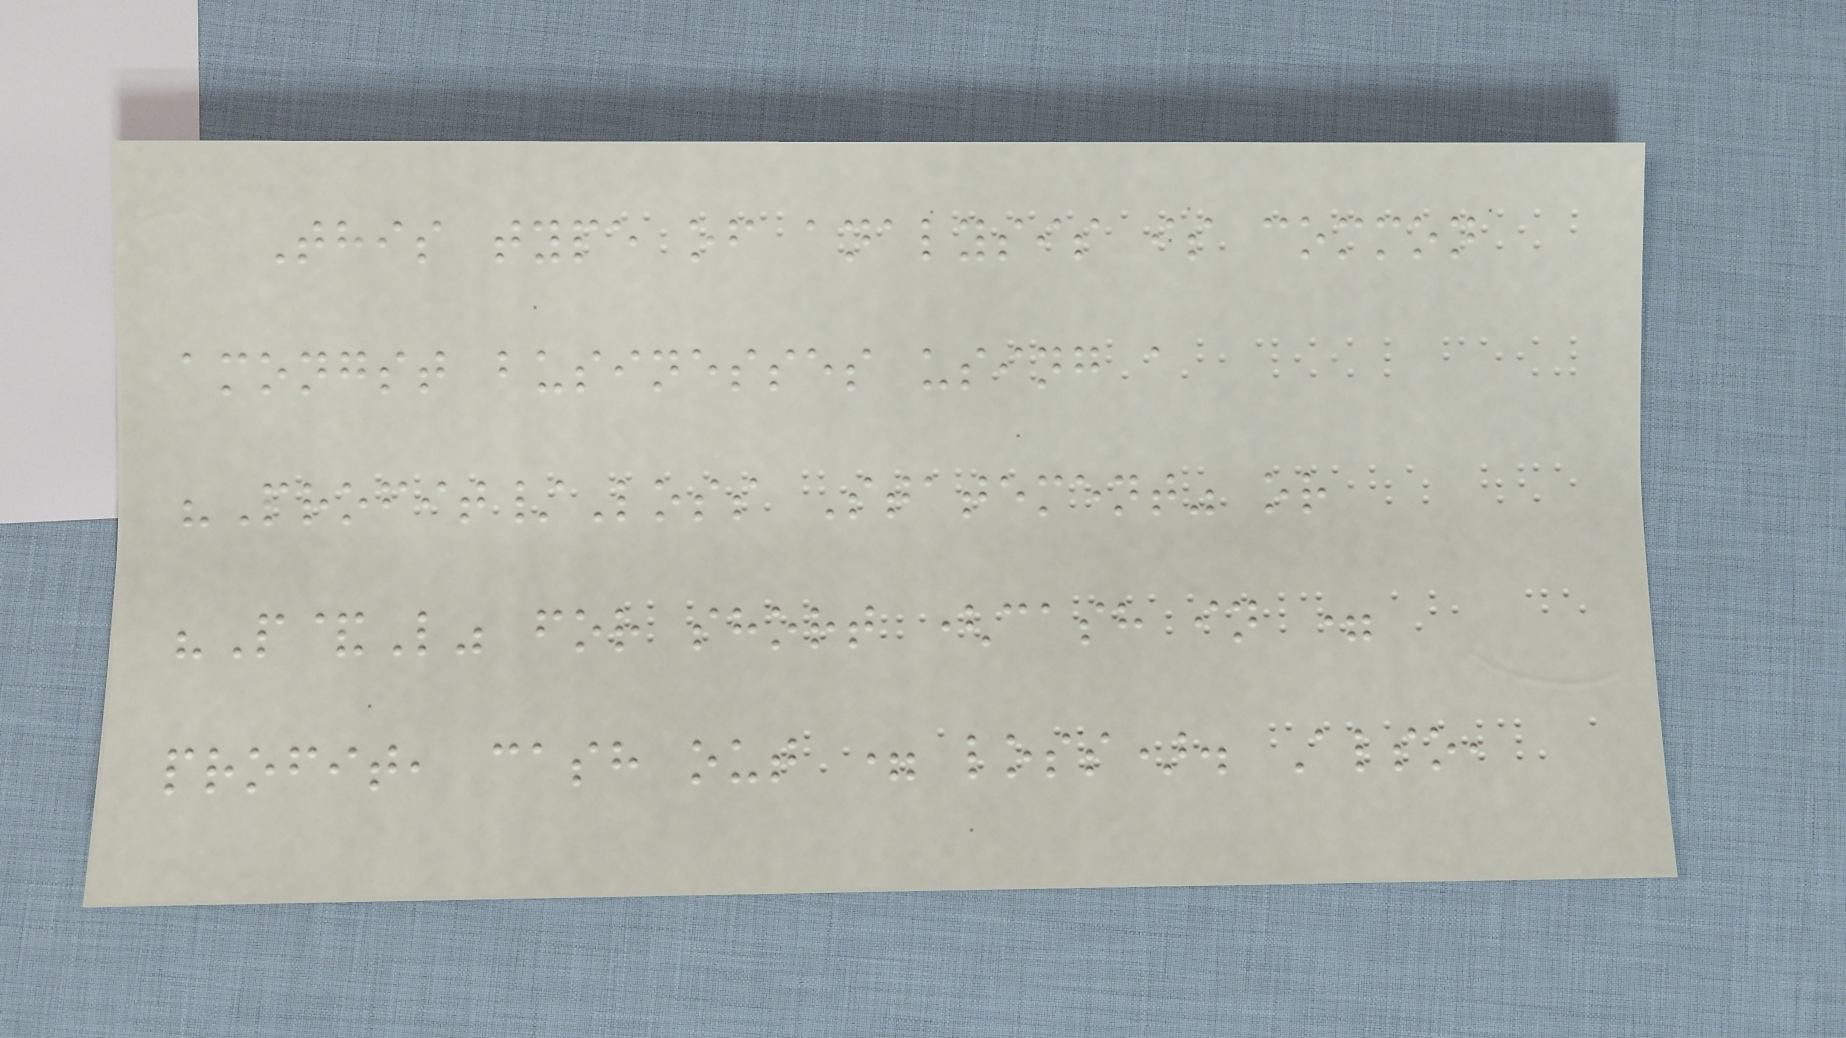This type of analysis is common
amongst businesses using a
"Profit/Loss Statement" or
"P&L" for short (cash in =
profit, cash out = loss). Also,
